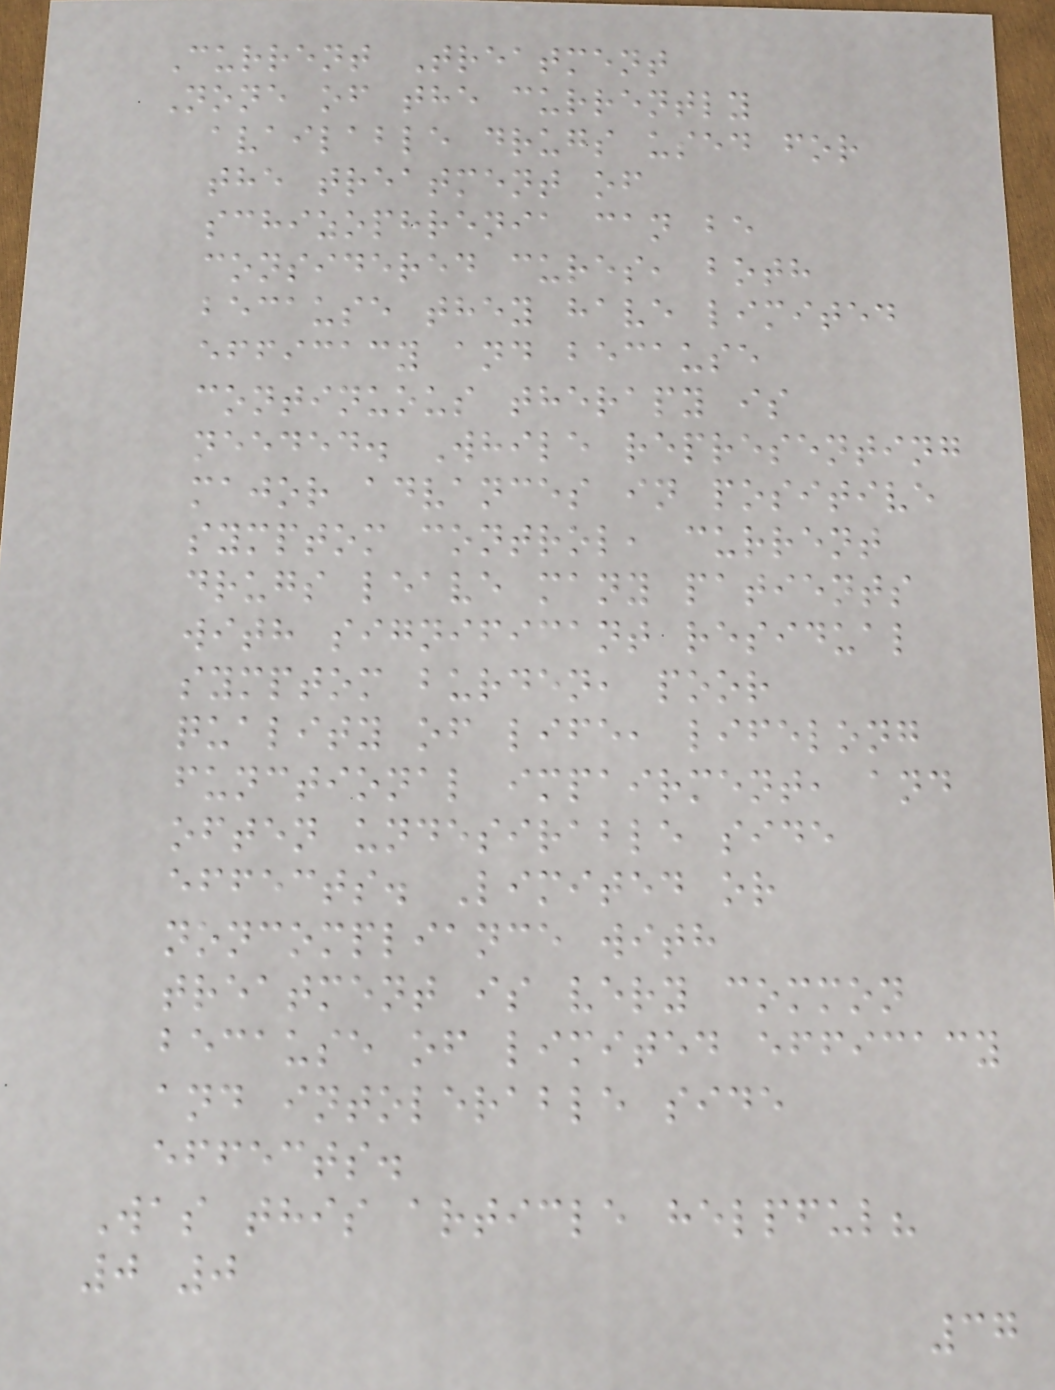Current Treatment
None of the currently
available drugs used for
the treatment of
schizophrenia can be
considered cures, both
because they have limited
efficacy and because
continuous therapy is
needed. While representing
major advances in positive
symptom control, current
drugs leave many patients
with significant residual
symptom burden, poor
quality of life, lifelong
functional impairment, and
often undesirable side
effects. Limited or
noncompliance with
treatment is very common
because of limited efficacy
and intolerable side
effects.
Was this article helpful?
0 0
37
